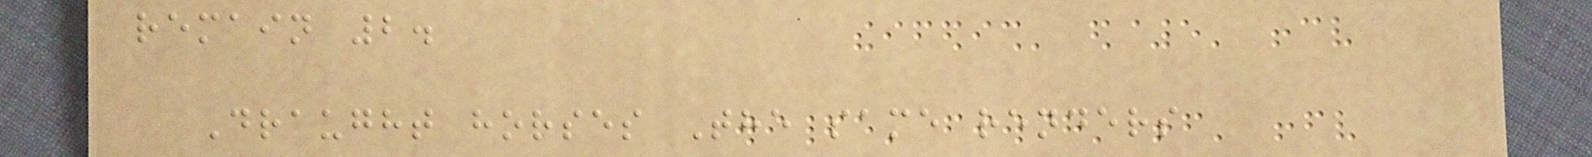remain 2.
Draught horses The same renders
